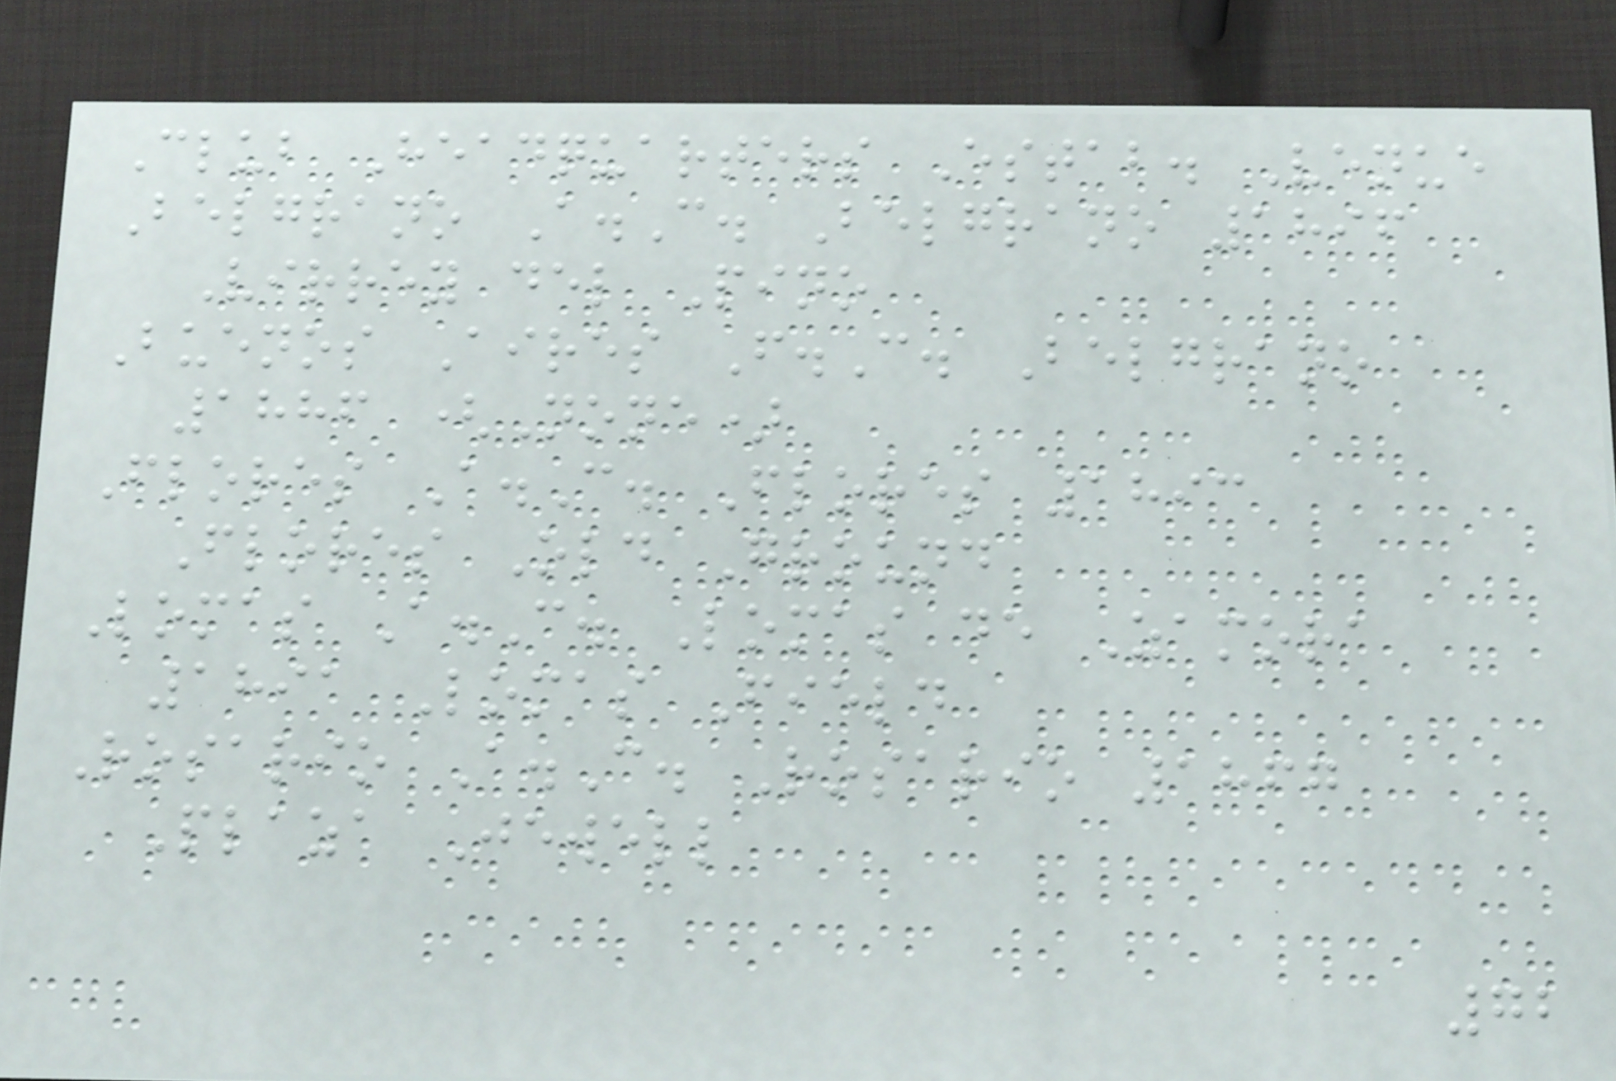Club Headquarters Estab. Venue
Belgrano A.C. Belgrano 1896
Virrey del Pino
Buenos Aires F.C. Belgrano
1886 (None)
Flores A.C. Flores 1893
Flores Old Ground
Lomas A.C. Lomas de Zamora
1891 Lomas Field
Rosario A.C. Rosario 1867
Plaza Jewell
72
